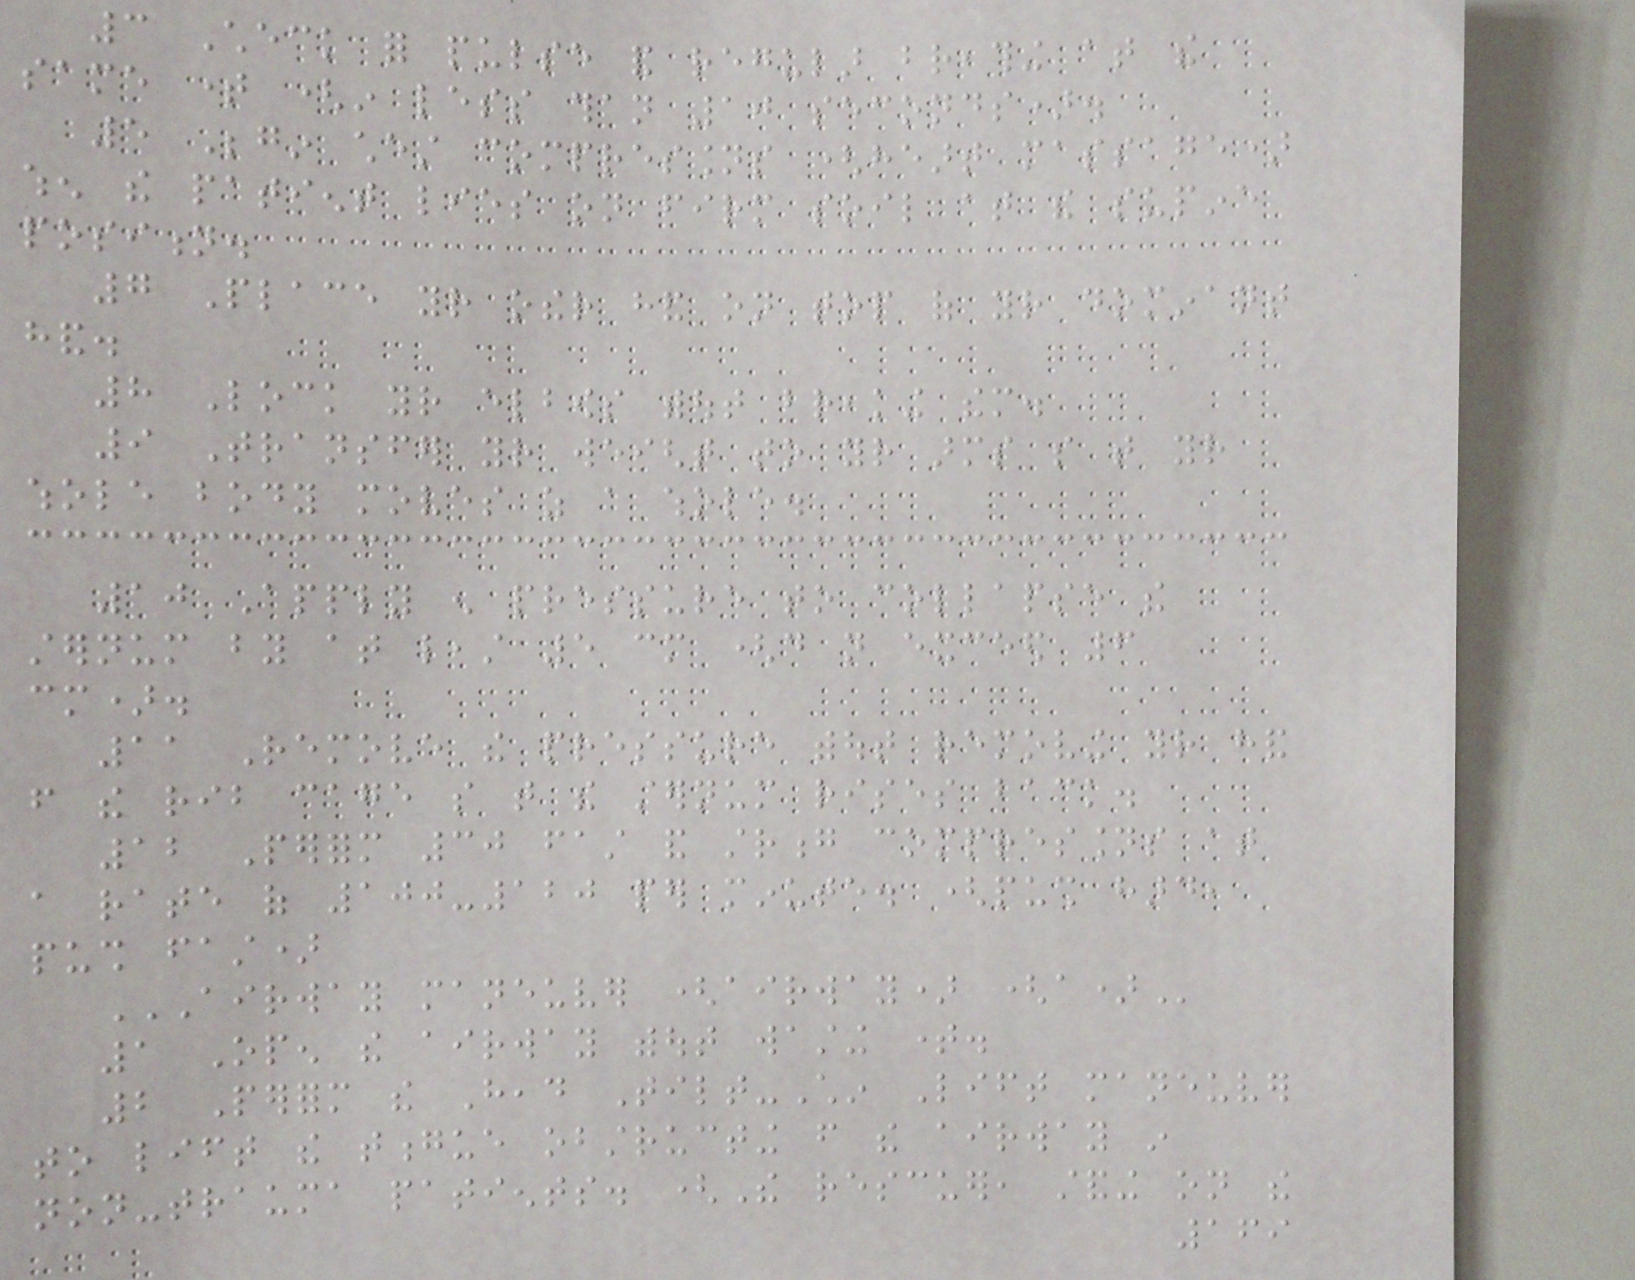3 Check for pulse and regular breathing at the
same time (in less than 10 seconds).
5 Begin chest compressions (heart massage)
when the patient lies on firm soil at the supine
position.
7 Place your other hand on top of your dominant
hand.
8 Lock your elbows without breaking them.
9 Transfer your weight to your arms so that your
whole body moves as a whole.
10 Apply enough pressure to collapse the
sternum by at least 5 cm (do not exceed 6
cm).
11 Remove the pressure without removing your hand
from the rib cage so that the sternum rises back.
12 Perform 30 fast and strong compressions at
a rate of 100-120 per minute. (push hard,
push fast)
AIRWAY MANEUVER (AIRWAY) (A)
1 Open the airway without wasting time.
2 Perform the Head Tilt-Chin Lift maneuver
to lift the tongue obstructing from the airway in
non-trauma patients. (The rescuer, standing on the
169
